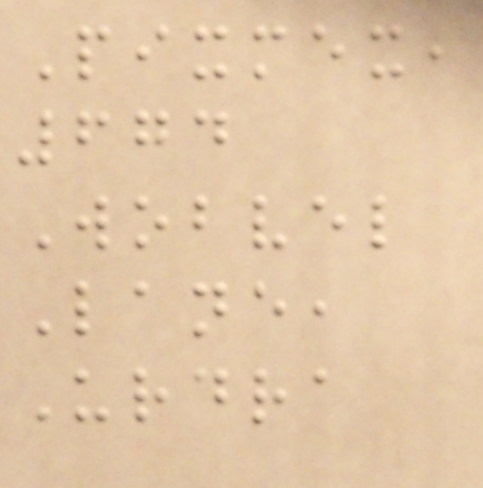Pixmex,
674
Wobvel
Lane,
Urdra
